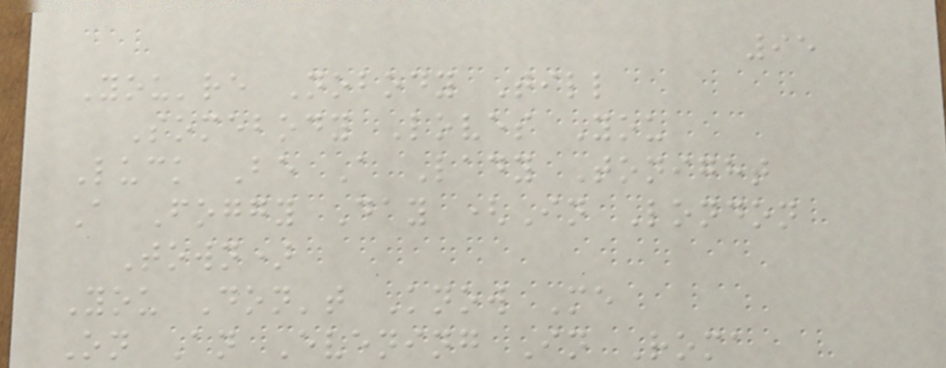95
You're Nobody Till
Somebody Loves You
Luck Be A Lady Tonight
A Foggy Day (In London
Town)
You Don't Know Me
On An Evening In Roma
